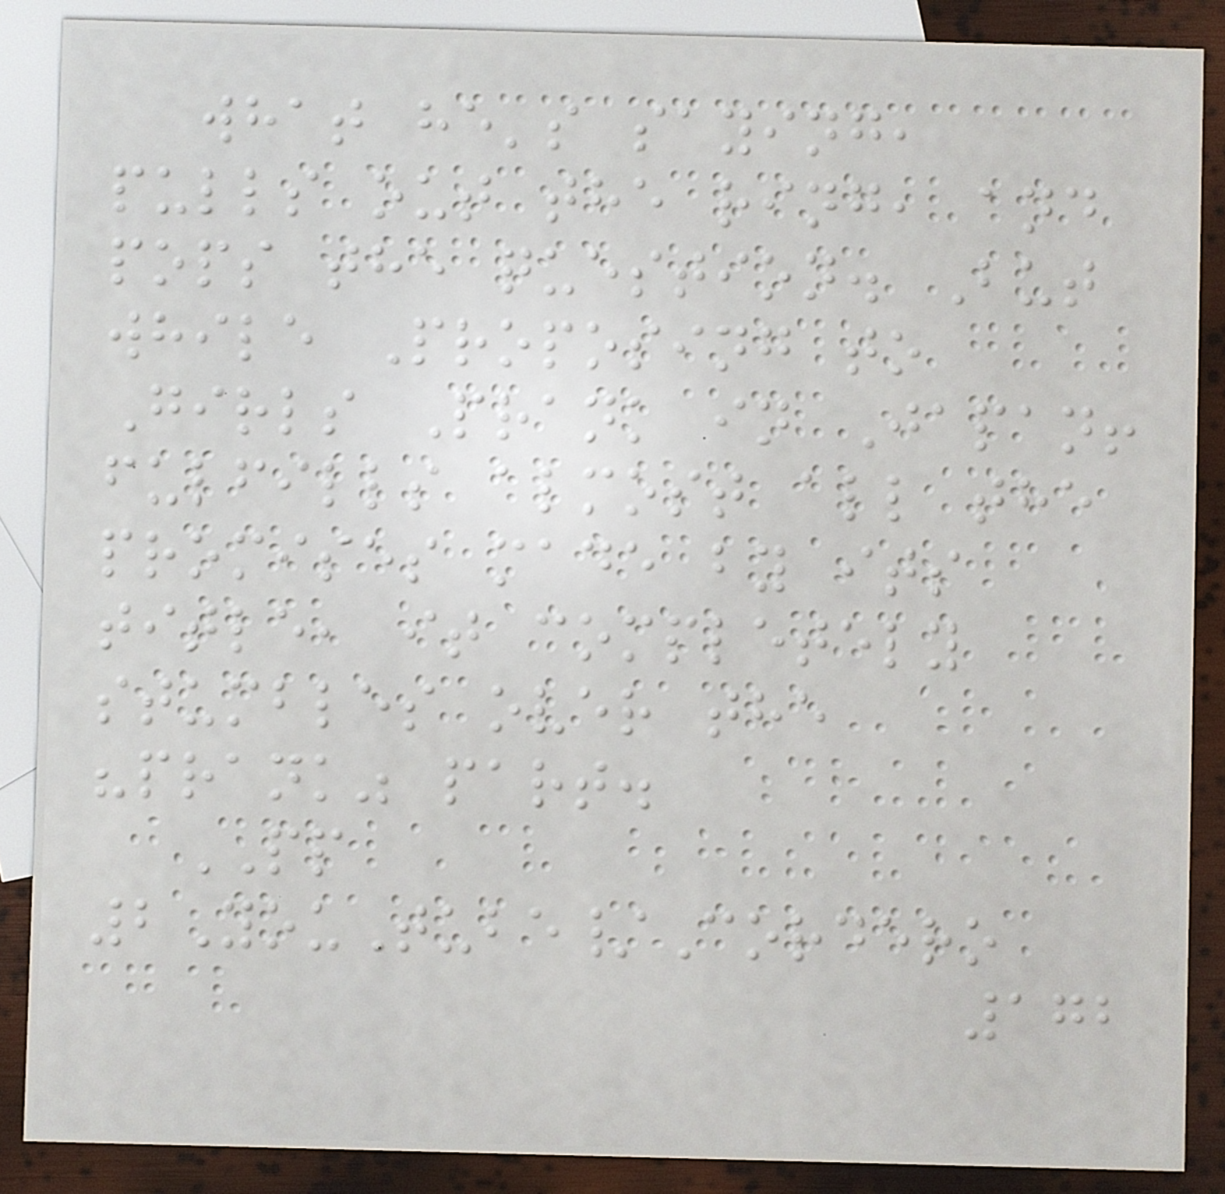what he's saying,
pulls out the ring, and
pops the question. But
while Proposing to
Girls Prank in Japan!
fulfills almost all the
promises made by its
title, it completely
stumbles over the
"prank" part.
PP
2YouTube/Cordero
172
